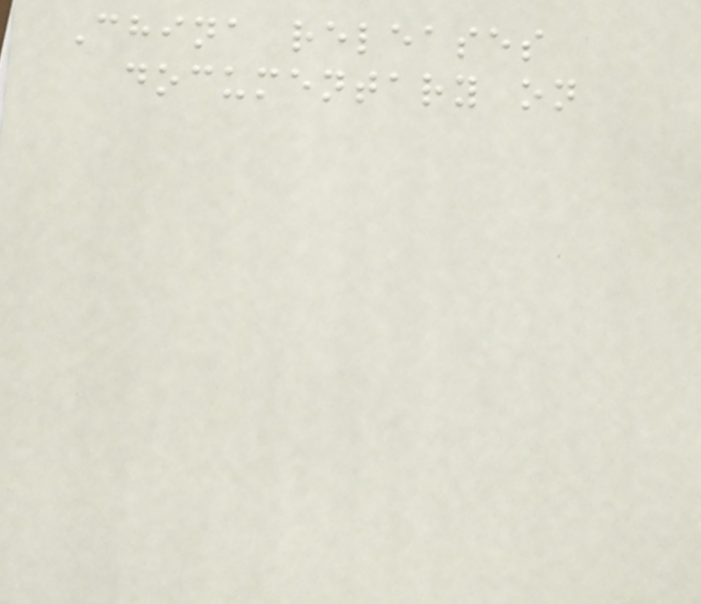China releases
documentary on
